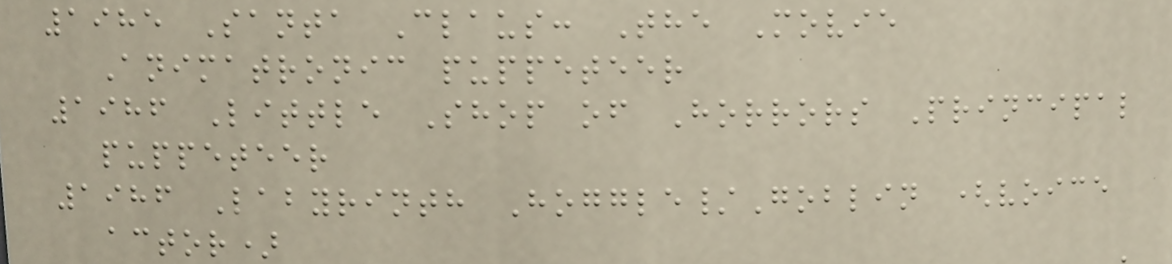1985 Santa Claus: The Movie
Animatronic puppeteer
1986 Little Shop of Horrors Principal
puppeteer
1986 Labyrinth Hoggle/Goblin (voice
actor)
